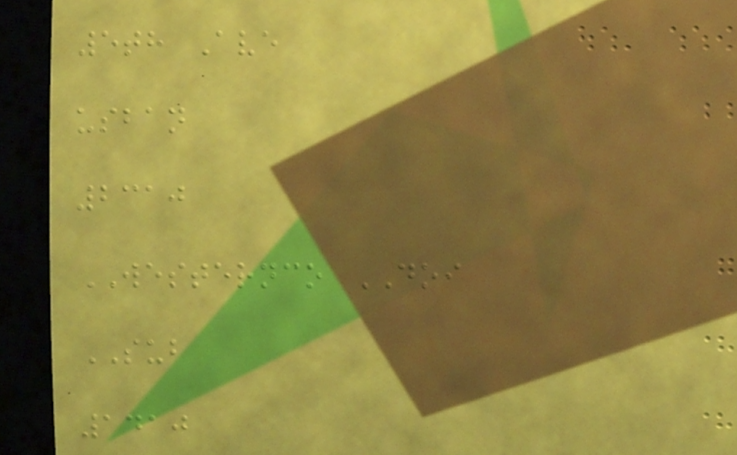5th Ave
usban
2310
WESTERNCO DOI
SUB
1410
